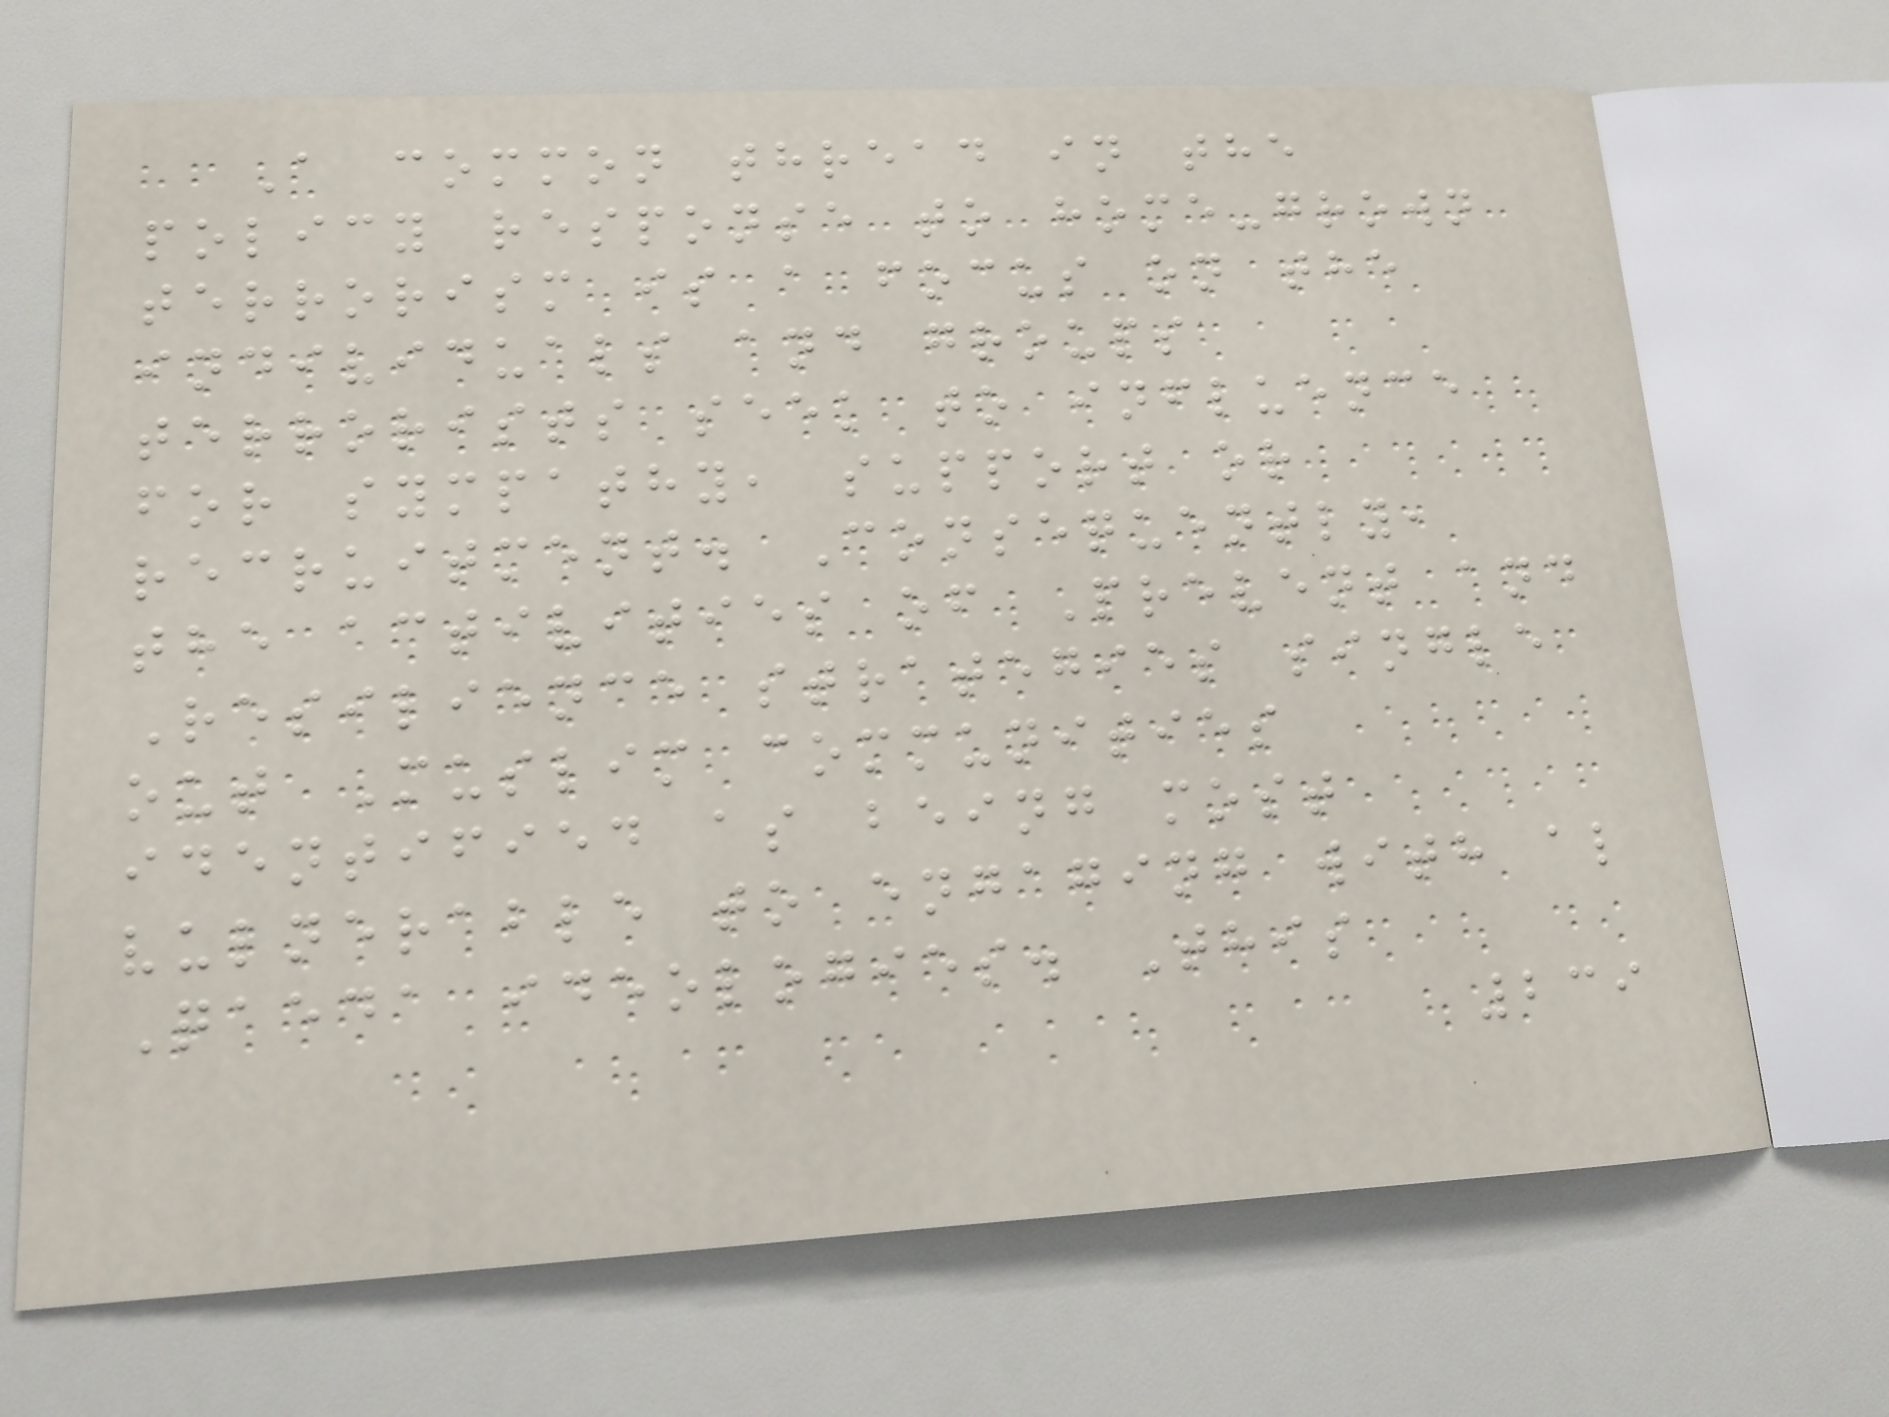A common thread in the
policy response to home-grown
terrorism is a focus on the
individuals and groups
terrorists seek to influence
for sympathy, support or
recruitment. Consequently,
the activities of Prevent and
Resilience strategies single
out Muslim communities
identified as being most
vulnerable to engaging with al
Qaeda ideologies. This
239
